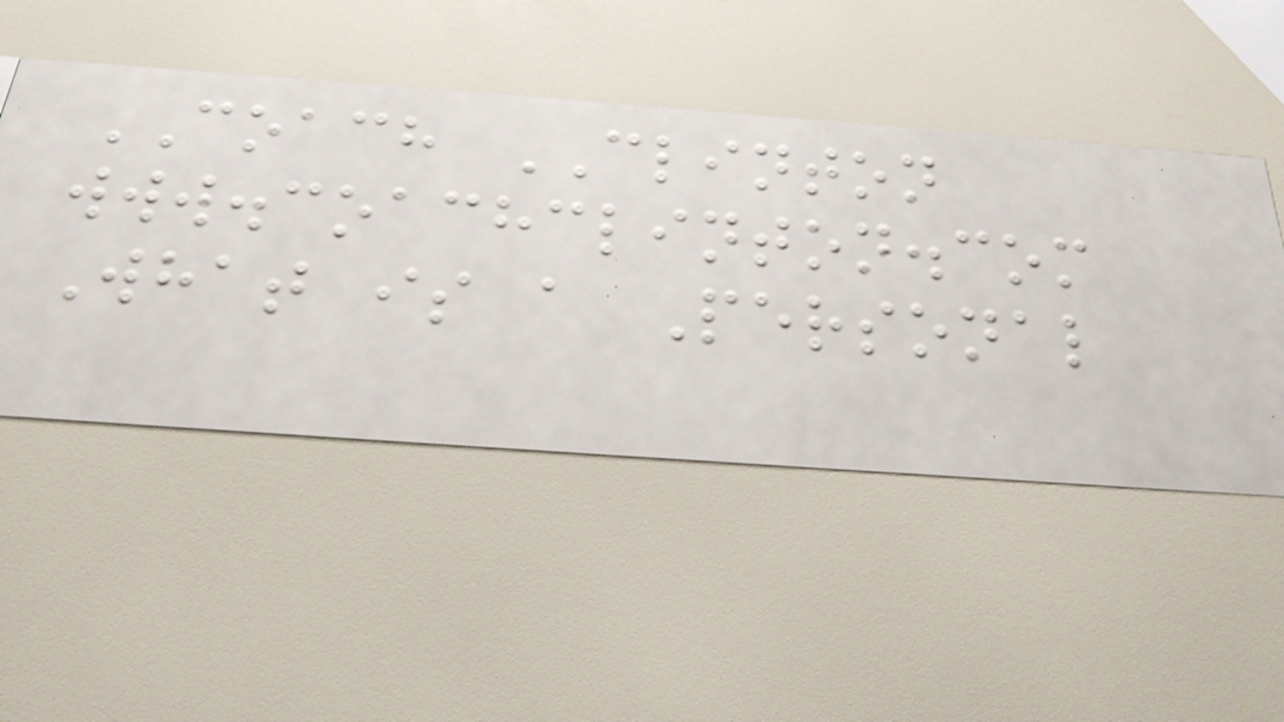COACH CLINTON
www.coachclinton.com
What is a Personal
